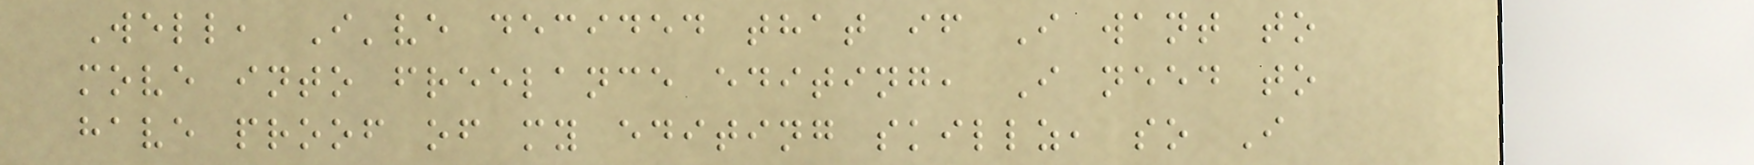Well, I've decided that if I want to
move into freelance editing, I need to
have proof of my editing skillz, so I
